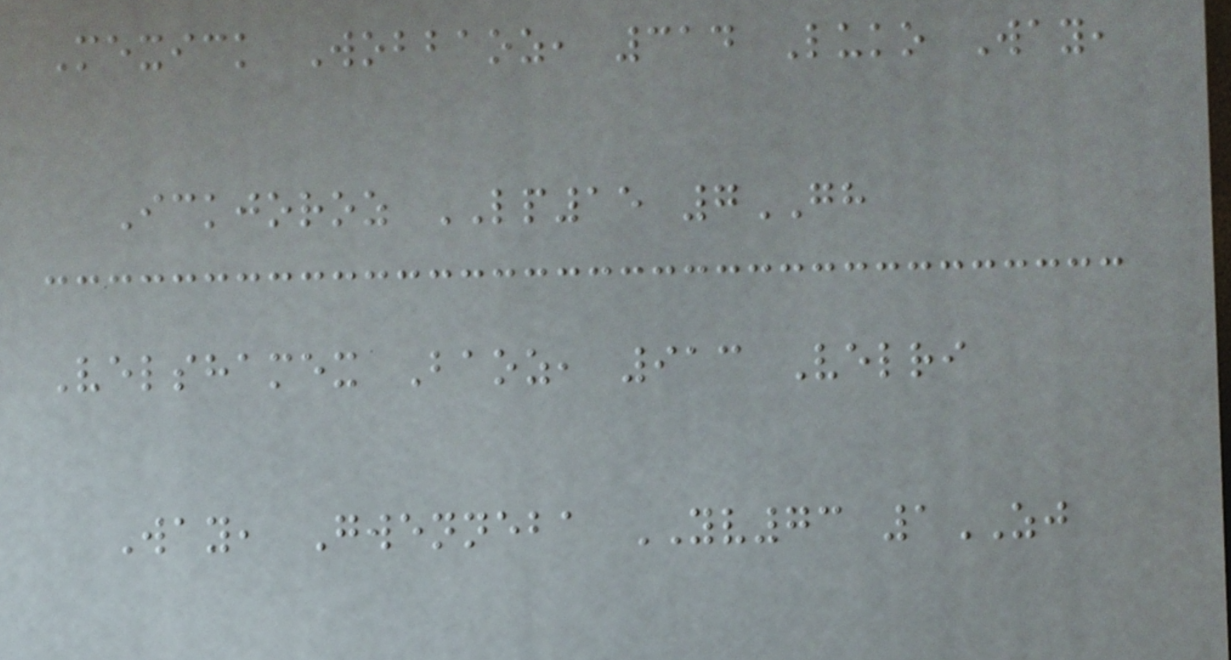Mexick Wobbaoz, 314 Luko Way,
Ickjoroz LP15 7GH
Velshamex Baoz, 913 Velri
Way, Gwenneba YV73 1ZJ
